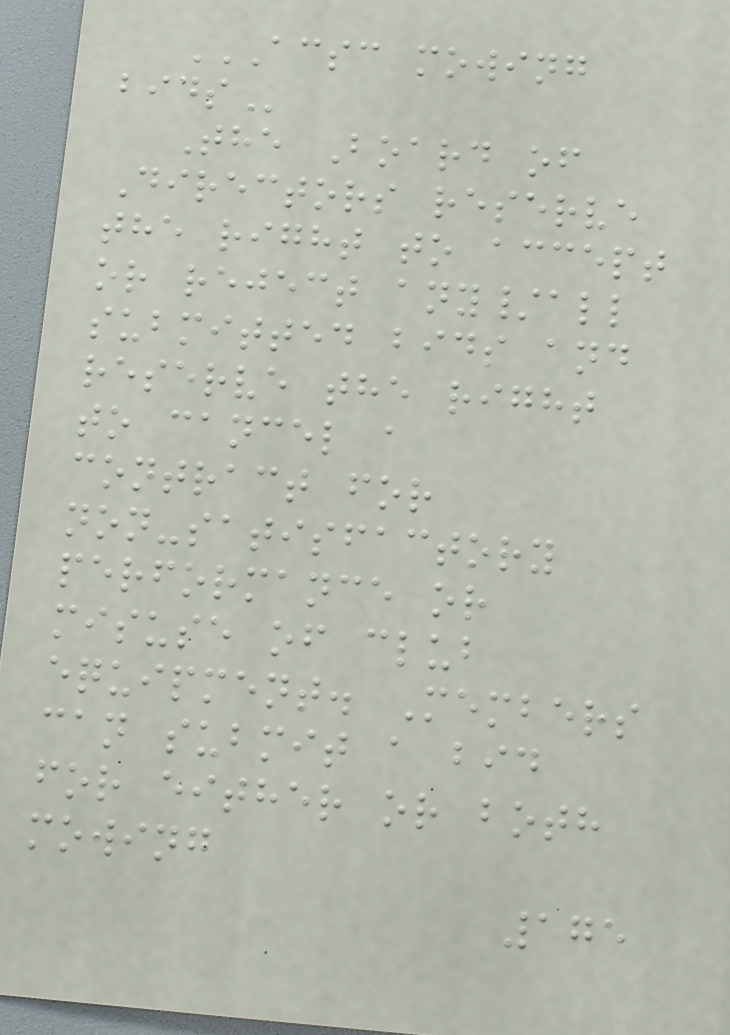ACSC MOWING
BIDS
The Board of
Directors reserve
the right to accept
or reject any/all
submitted bids and
reserve the right
to cancel a
contract for
non-satisfactory
performance or
misuse of club
equipment. Members
can submit a bid
for either or both
mowing
175
